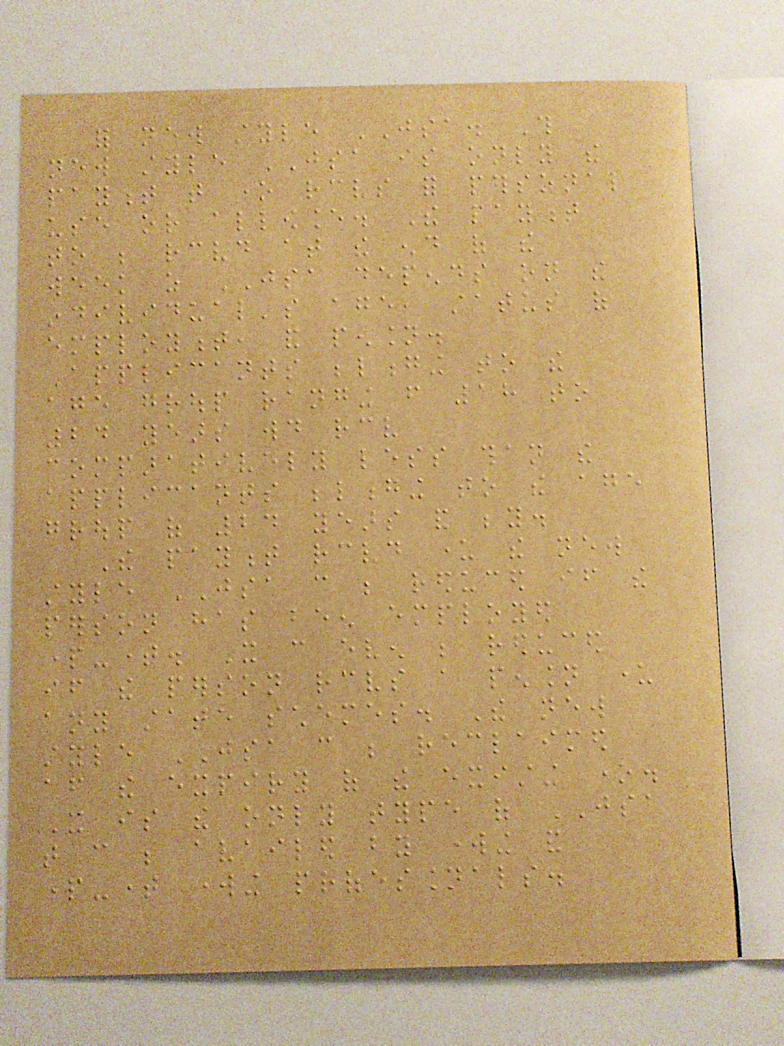for new style JSA. This
new style JSA is only the
payment that one receives for personal
use or allowance. The payment
to be received at the end of the
week as JSA depends on the
individual's age, status of
employment, and pension.
Applicants belonging to the
age group ranging from 18 to
24 years would receive
comparatively less than the
applicants belonging to the age
group of 24 years and beyond.
The payment received under the new
style JSA can be reduced if the
person has been employed
part-time. It can even be reduced
if the person receives a pension under
any state schemes. The new
style JSA can be reclaimed
after the expiry of the existing one.
It is the only type of JSA
that can be availed by working and
part-time working professionals.
